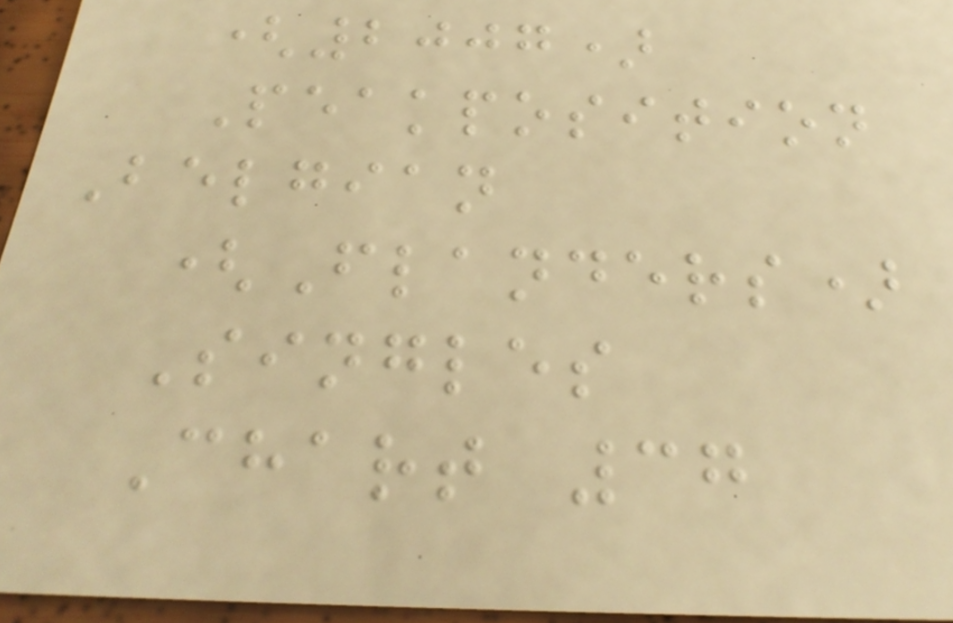(2007)
Peakposition
Belgian
(Flanders)
Singles
Chart 37
